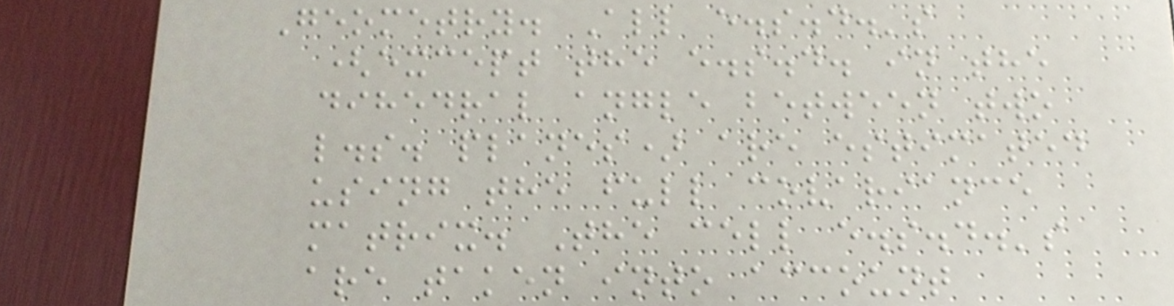Geometry. All e.s.d.'s
(except the e.s.d. in the
dihedral angle between two
l.s. planes) are estimated
using the full covariance
matrix. The cell e.s.d.'s
are taken into account
